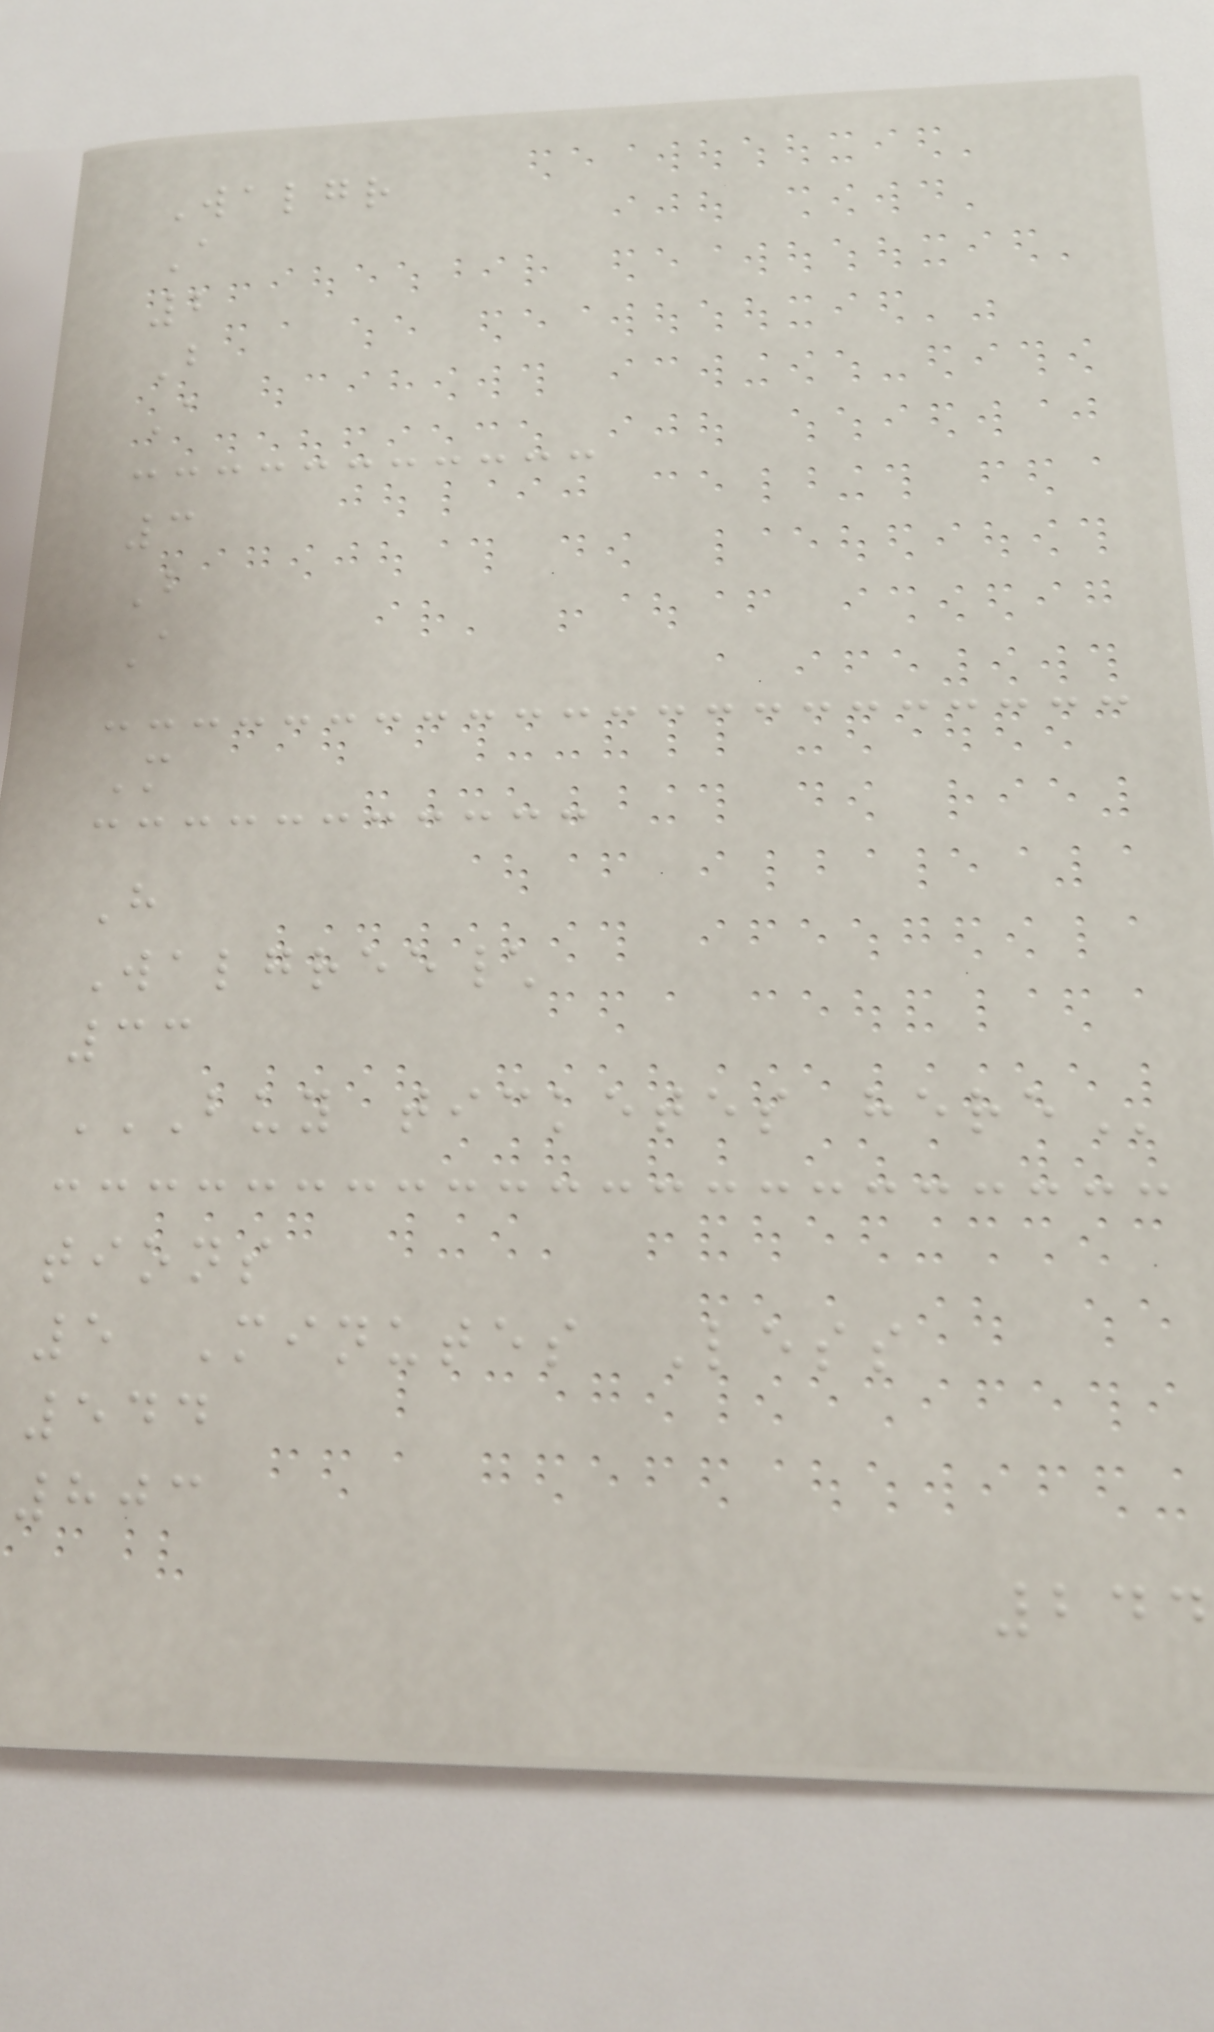Walgr
A
2
B
A
3
B
A
M
H
Walgree\
33
BUY TICKETES HERE
tions
5 Minutes Less
544
803
244
